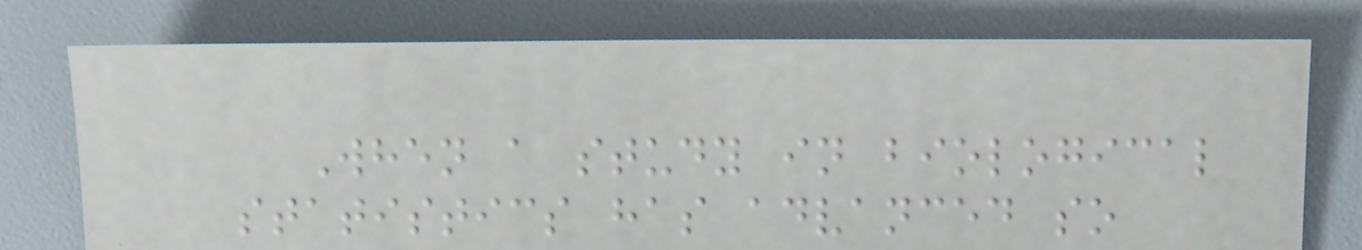When a study in biological
statistics has advanced so
